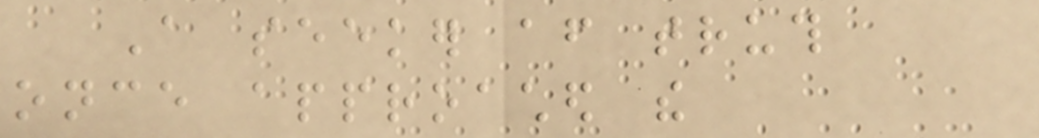A seeker after truth
once approached the
